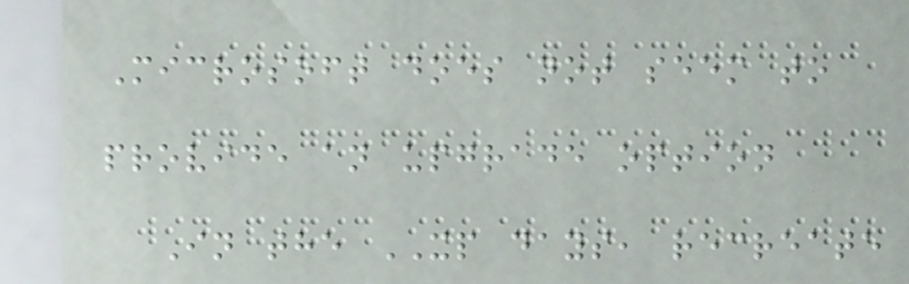Microsoft does not seem to
provide an upgrade option
In the XP days, recreate
